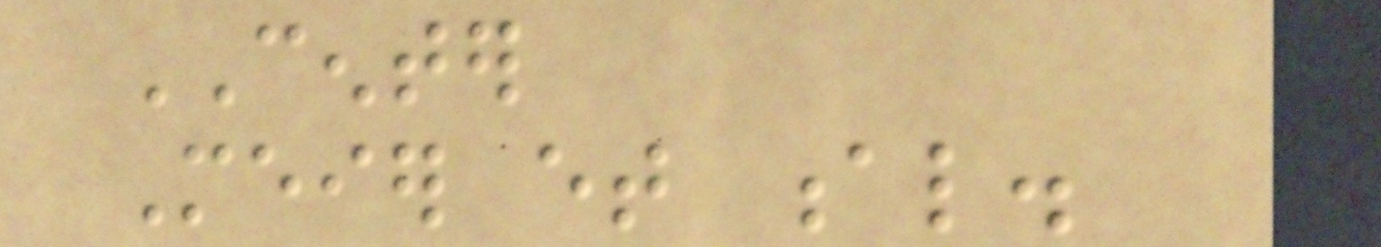CENTER
Meier et al.
